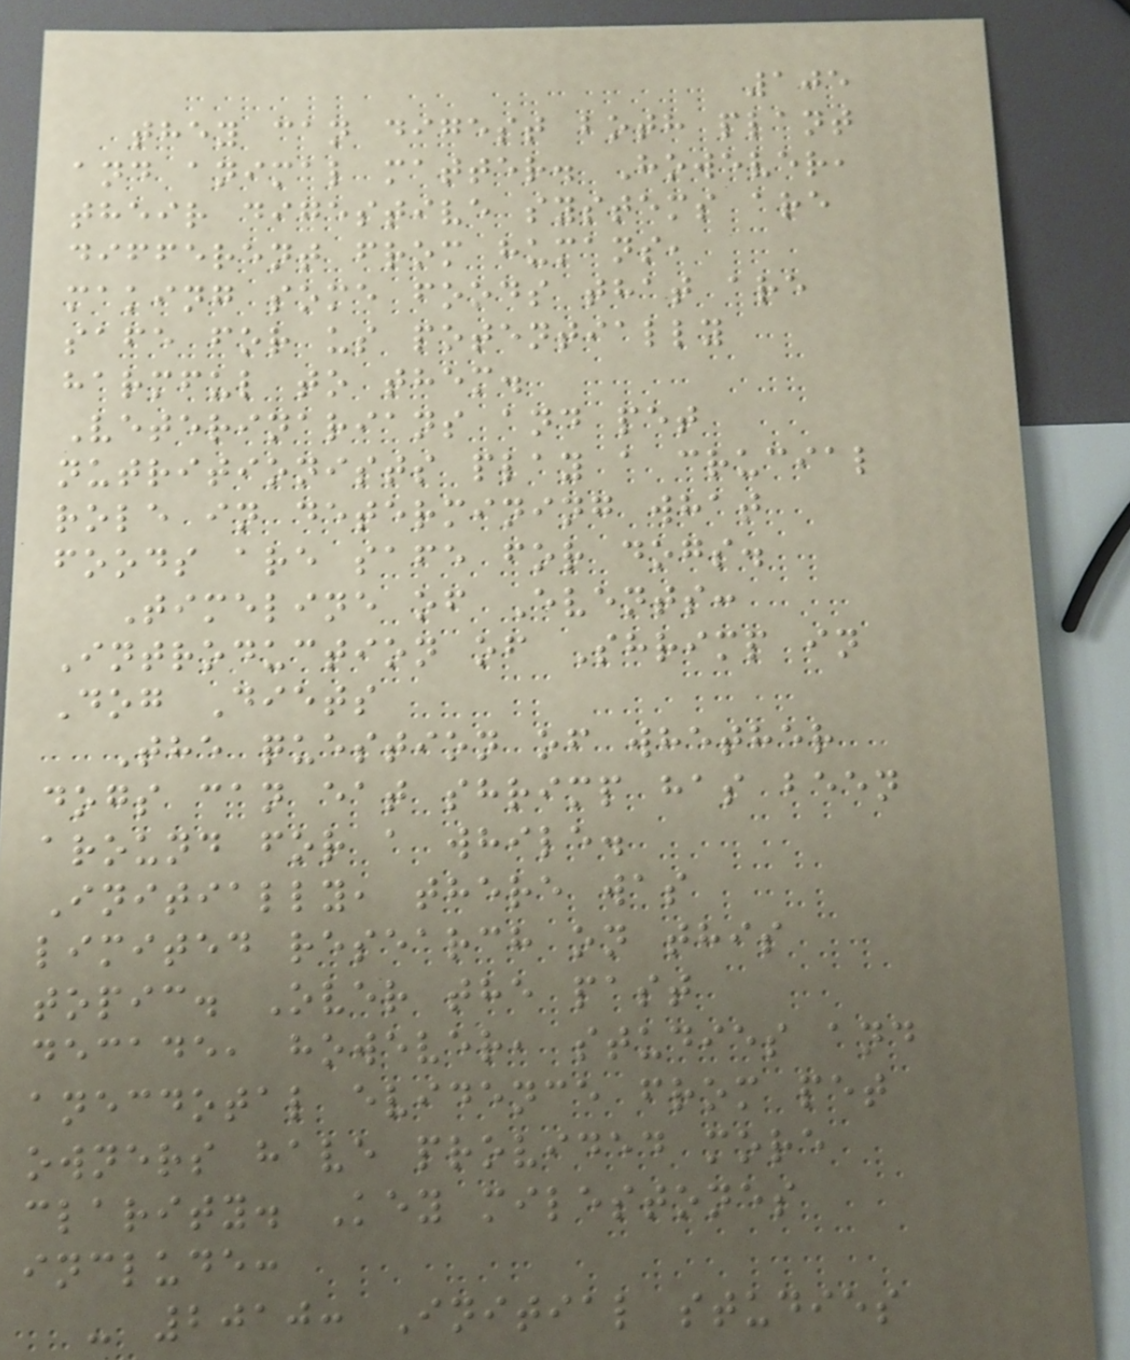105
they can digest both plant
and animal matter. However,
their digestive systems are
different from humans,
making some foods that are
safe for us potentially
harmful to them.
Veterinarians and pet
nutritionists play a crucial
role in determining what
foods are safe for dogs.
Timeline of Events:
Introduction of Shrimp in
Dog Diets
The question of whether
dogs can eat shrimp has been
around for a while.
Initially, there was
limited research on this
topic. Over the past
decade, however, studies and
anecdotal evidence from pet
owners have provided more
clarity. Key milestones
include:
- 2010: Initial studies
